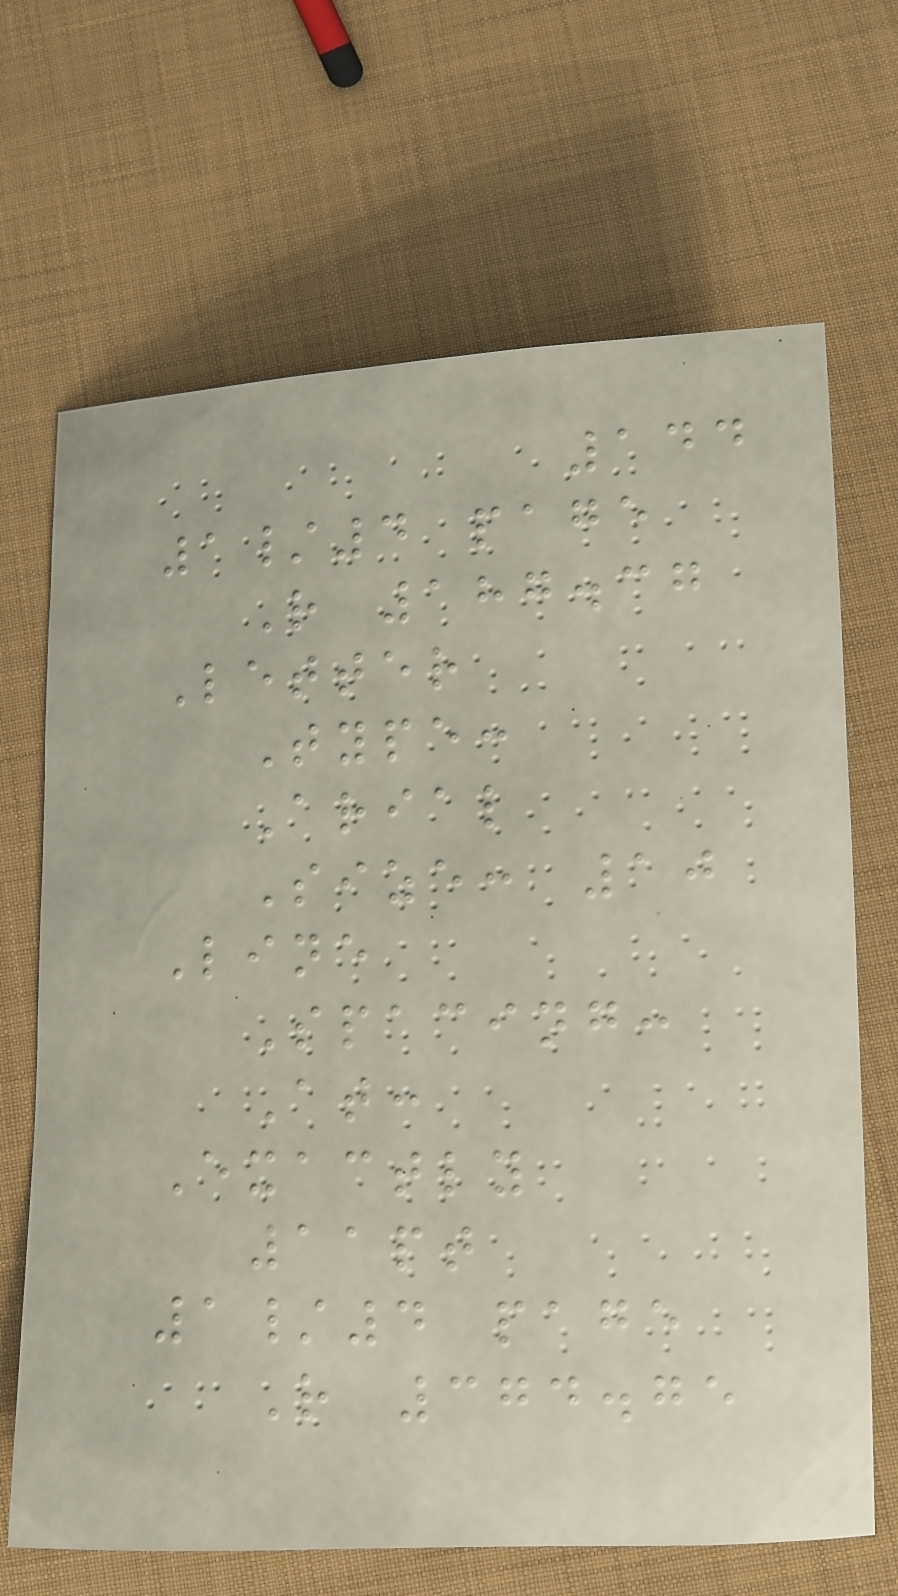144
1/4 page
R 187.37
Letter
Type:
Arial
Size: 10
Line
Spacing:
At:
Exactly
11pt
1/4 page
R 374.75
